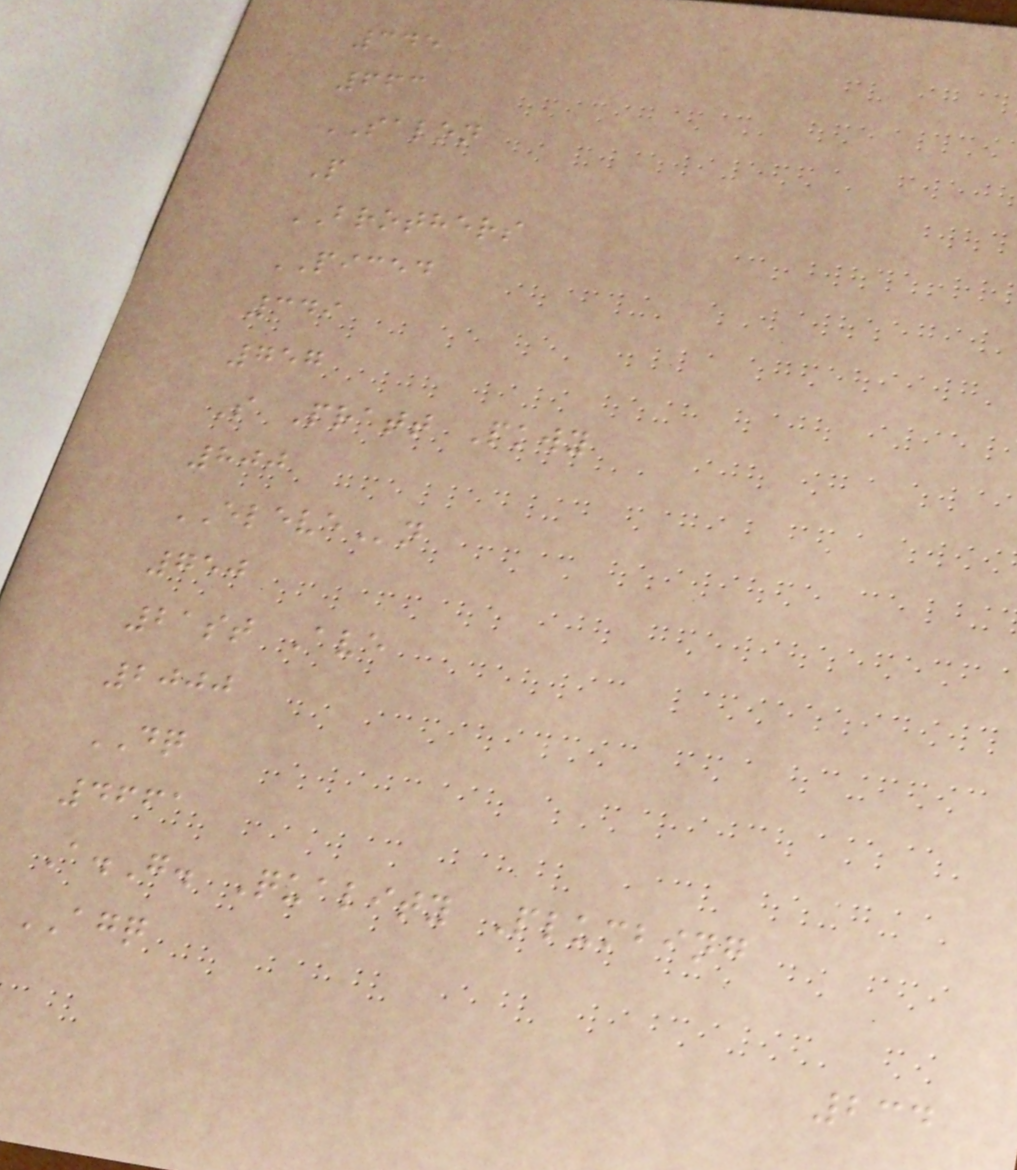345
663
SALON
P
BROTHERS
PICED
349
757
S Pratt Pkwy
800
ELEVEn
750
21st Ave
2000
DQ
4661
A.G. Quality Plumbing
AGQ
234
